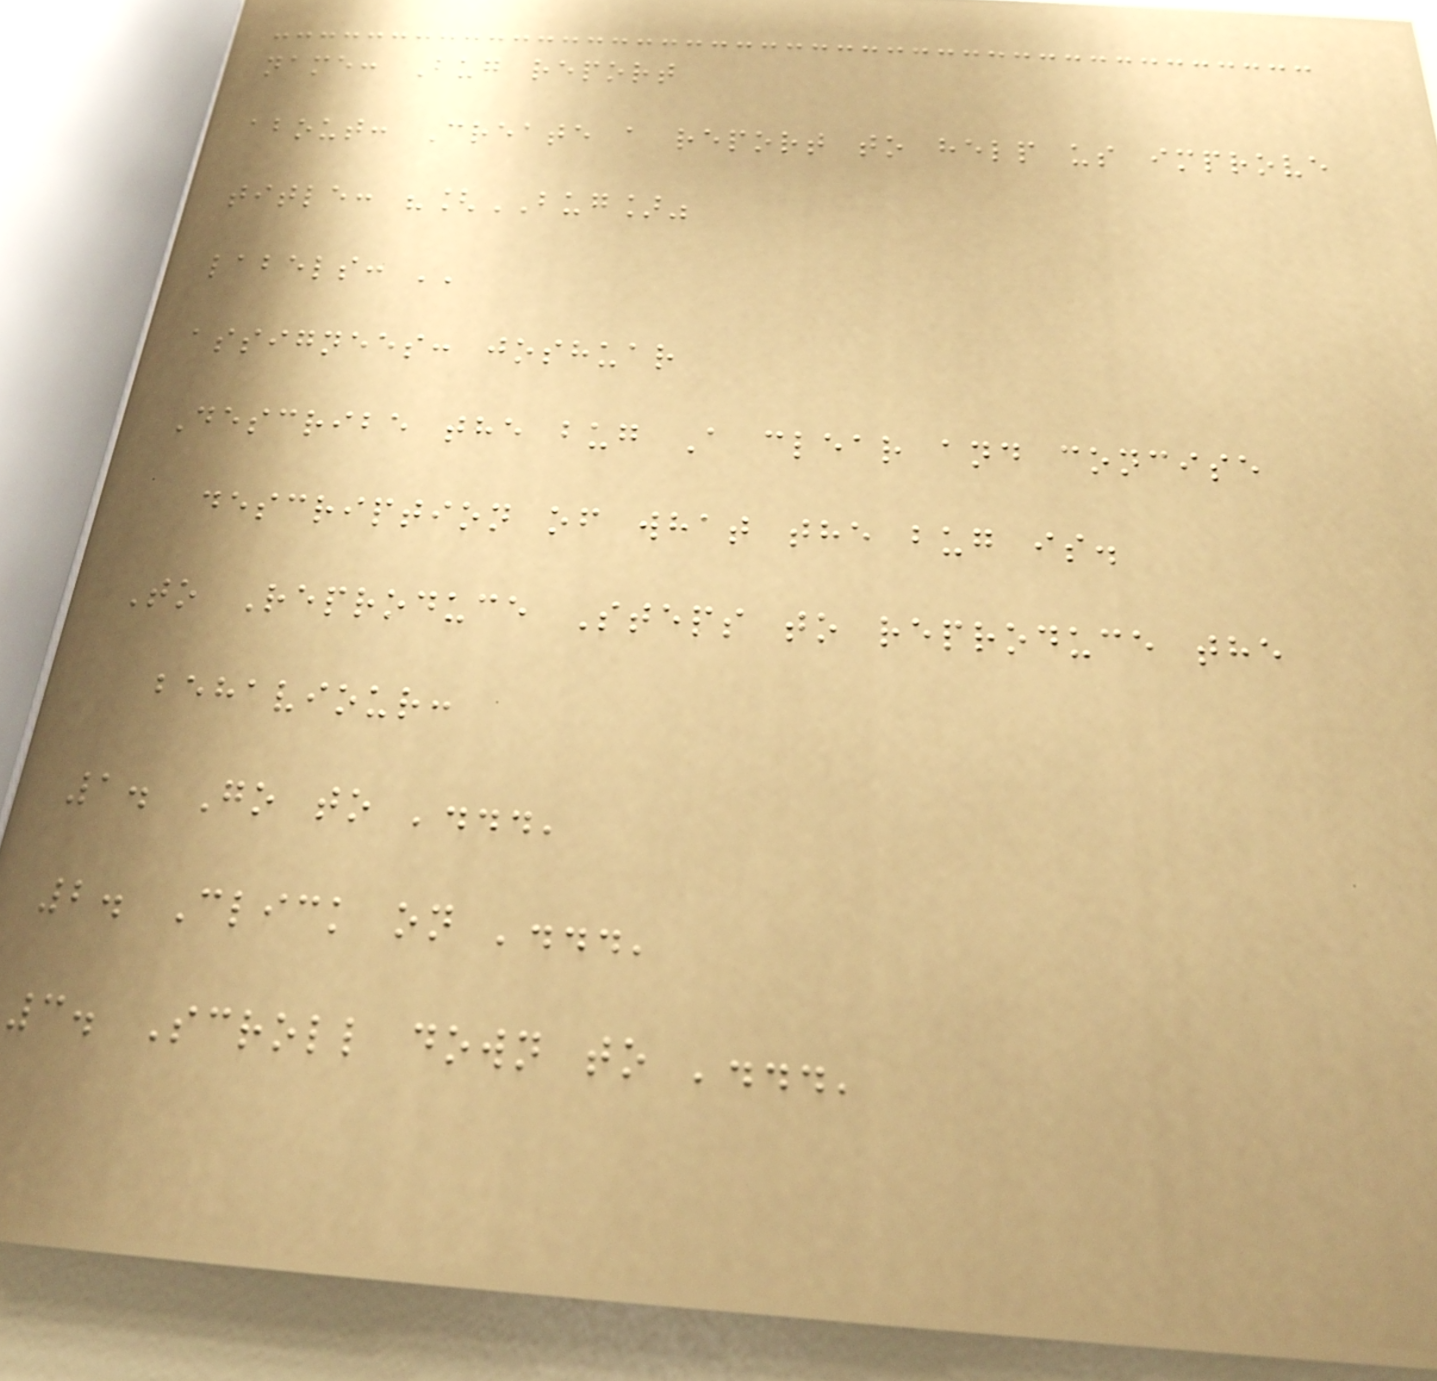name: Bug report
about: Create a report to help us improve
title: "[BUG]"
labels: ''
assignees: joshuar
Describe the bug A clear and concise
description of what the bug is.
To Reproduce Steps to reproduce the
behaviour:
1. Go to '...'
2. Click on '...'
3. Scroll down to '...'
